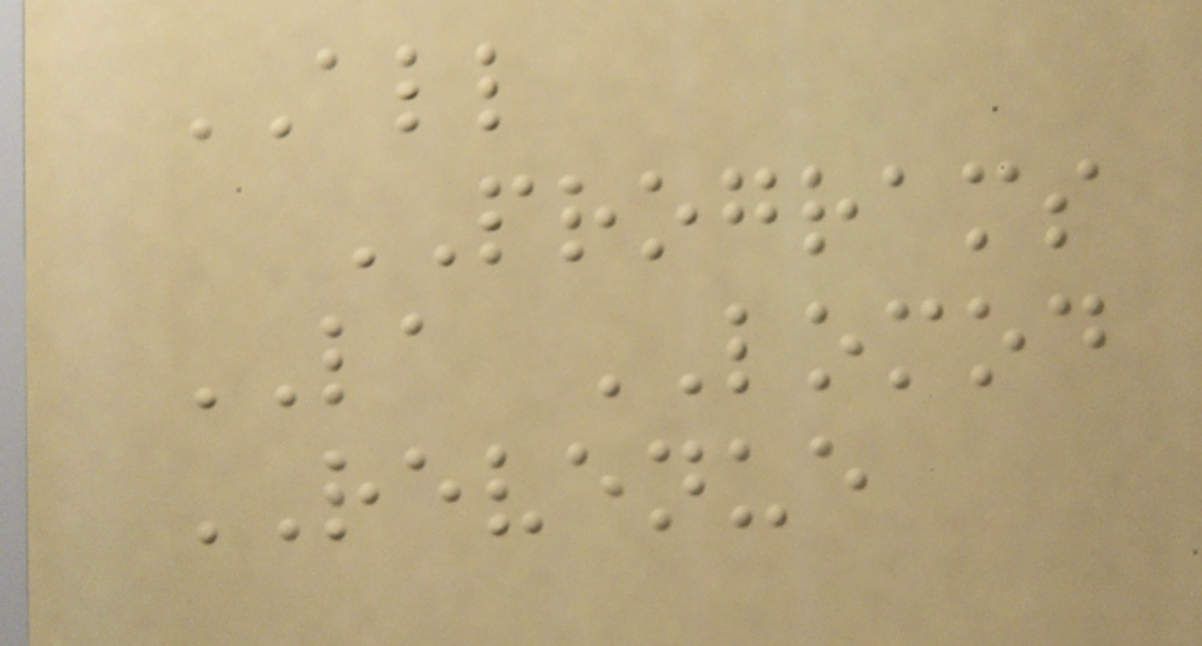ALL
PROGRAMS
LA LOMOD
REVENUE
